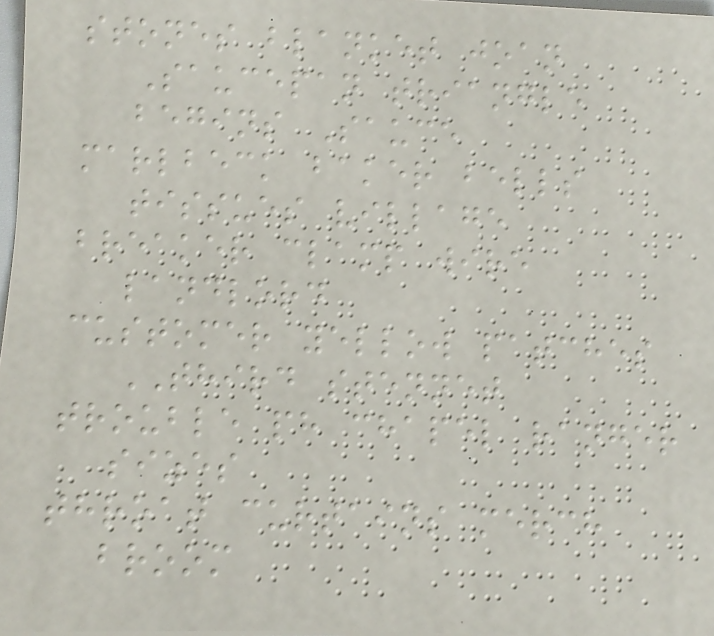stones blanket joan
Saucepan triangle
begins Sauce
marlbeck baker bells
tissues village
breaker clamp wire
landlord
customer yellow patches
THIRD stennet
trouble ph chapel ranger
sizes
throat curtains merch
broom
